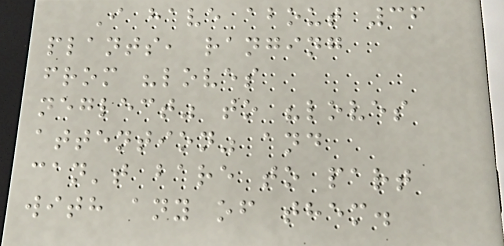I have about 36
plants, ranging
from "loves
neglect" to "loves
attention" and
can't bare to part
with any of them.
